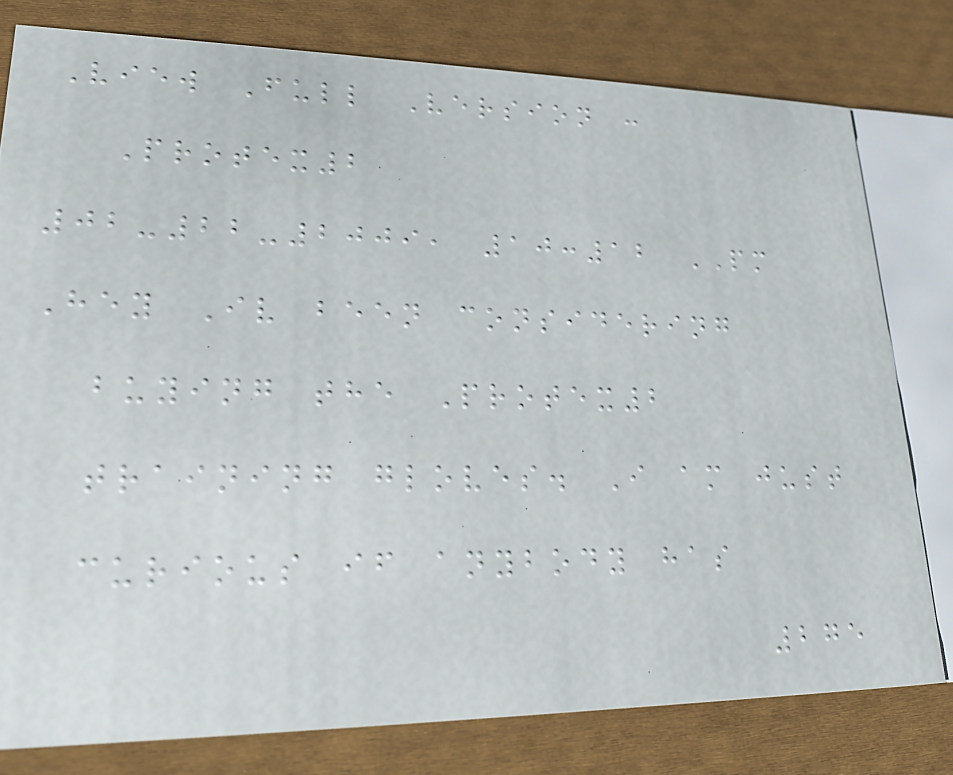View Full Version :
Protex2
02-22-2009, 10:12 PM
Hey Iv been considering
buying the Protex2
training gloves. I am just
curious if anybody has
275
